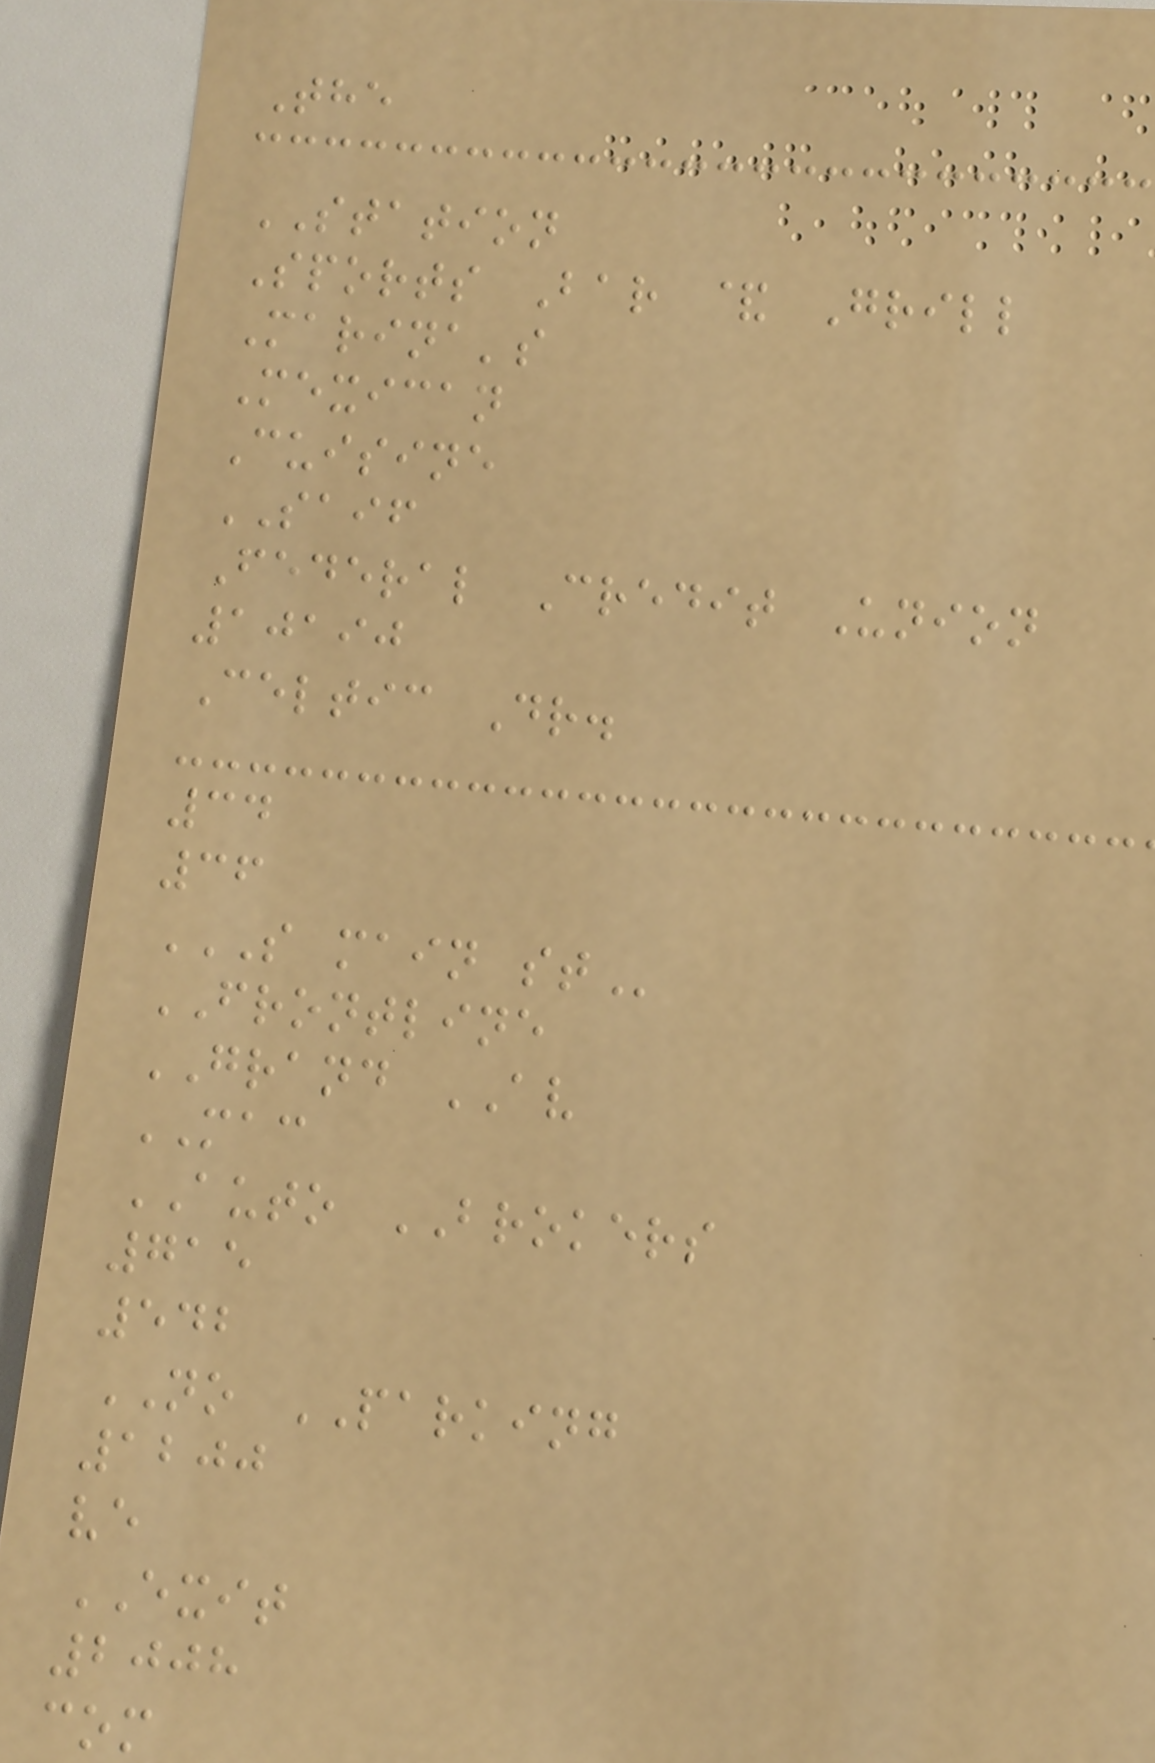The
STATION
Sports Bar & Grill
Marina's
Mexican
Cuisine
SAIF
Federal Credit Union
10190
Celtic Dr.
34
36
S MAIN ST
FRONTLINE
GRAND AV
MAC
AUTO BROKERS
715
542
NO PARKING
1200
ve
EXIT
2008
com
